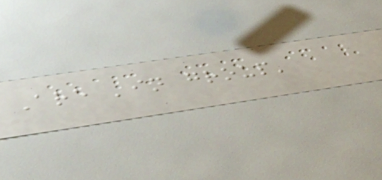Are 'in group'
